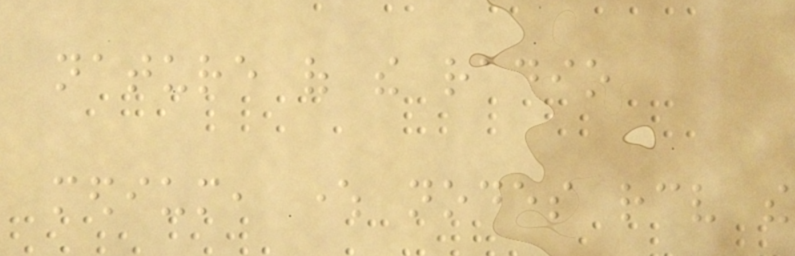nature of the radio
medium, where nodes receive the
